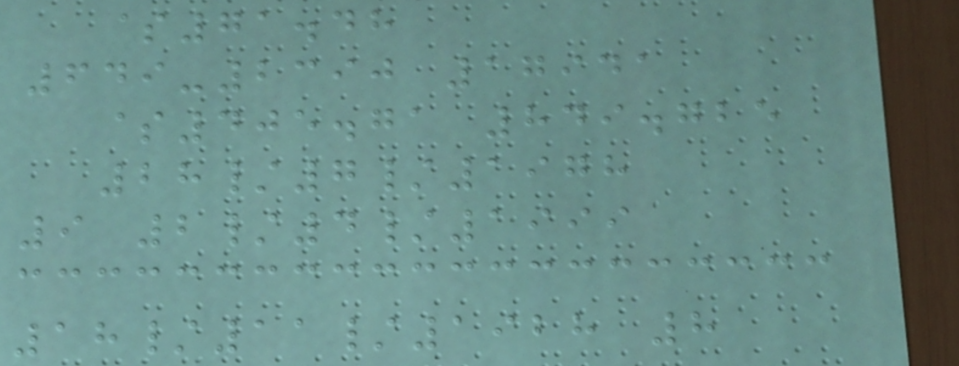$71.48
649-2390 17941
$405.71 849.725
28/7/1978
9 2/4/1999
18/11/1928 8
